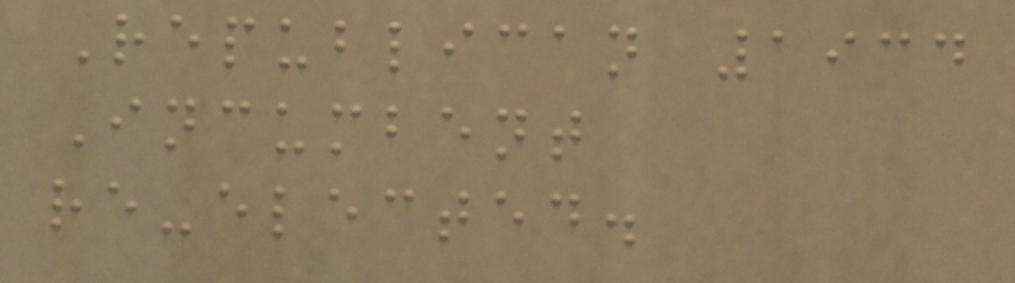Republican 1934
Incumbent
re-elected.
